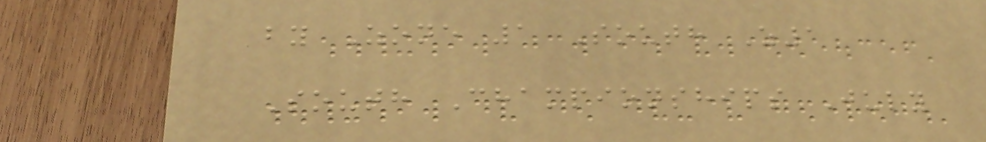by Zone 1 South Z1
South Championships July
